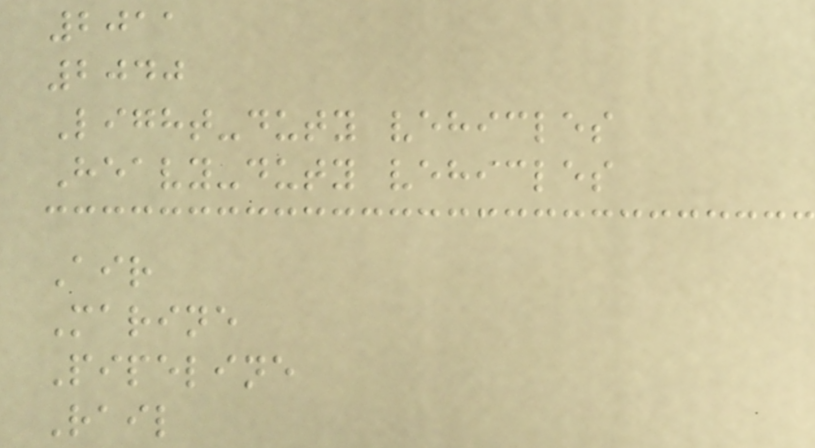2011
2040
Light-duty vehicles
Heavy-duty vehicles
Air
Marine
Pipeline
Rail
